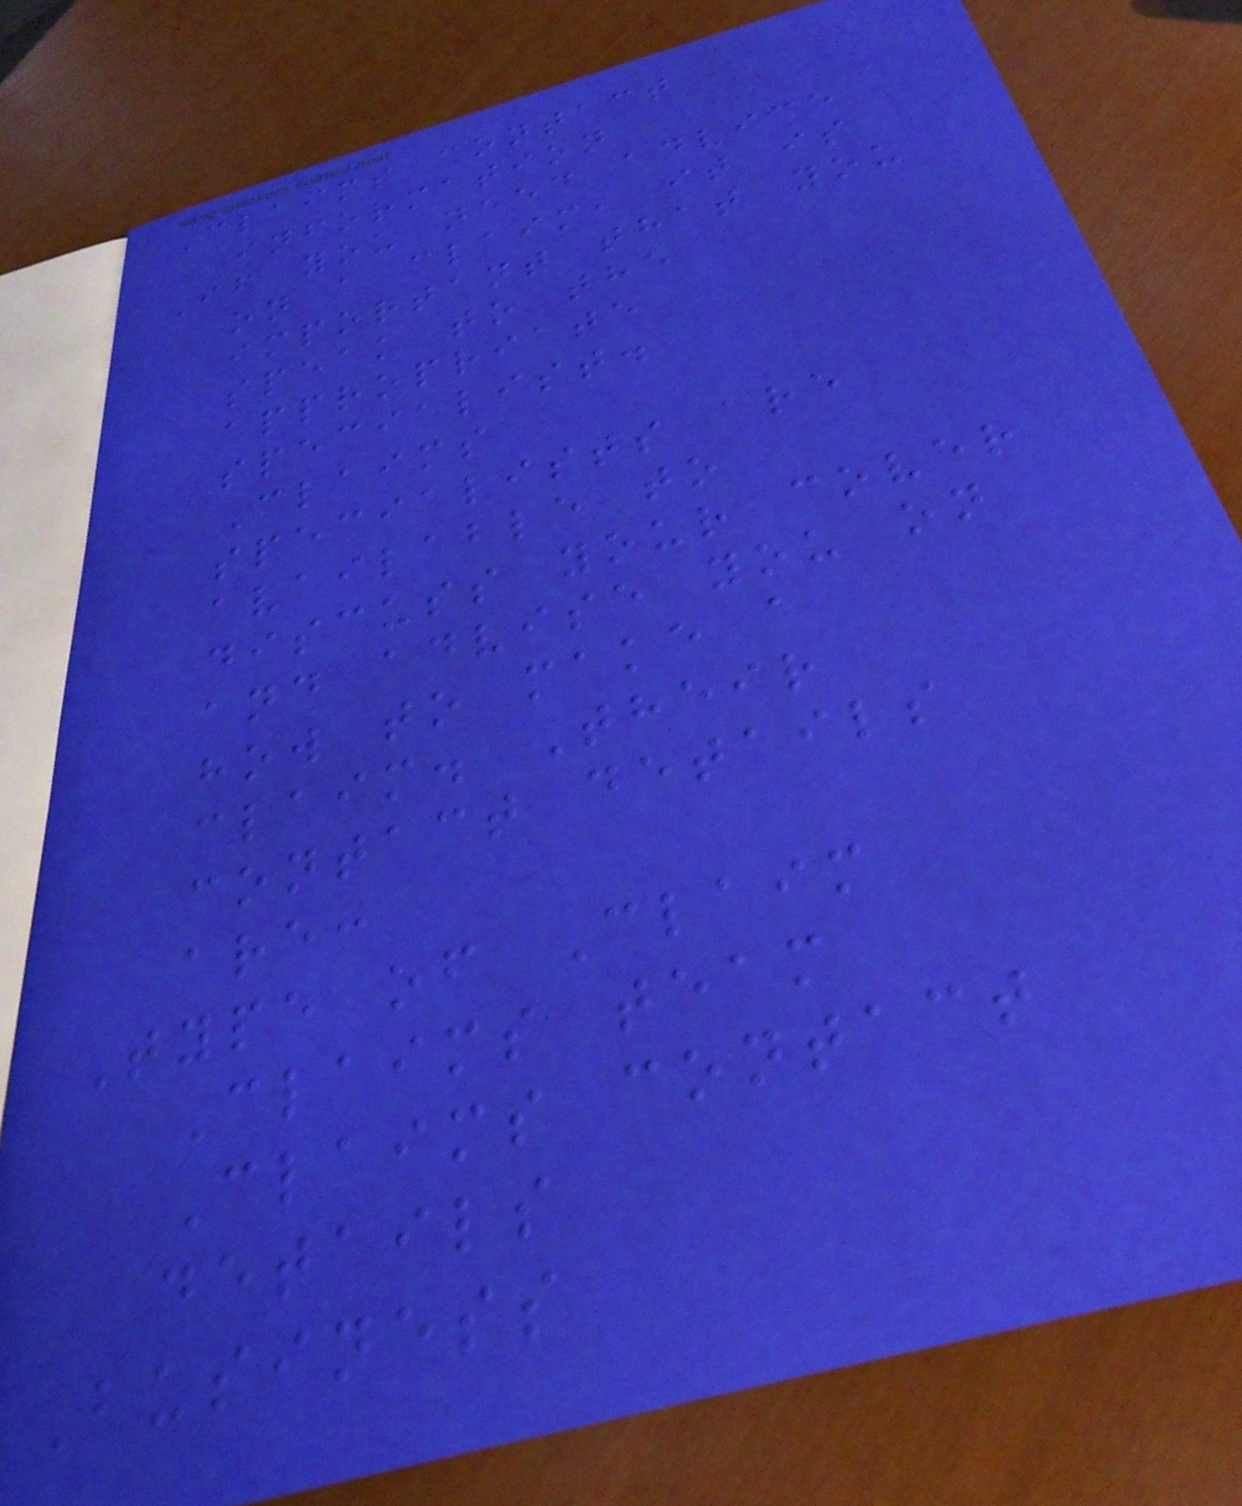Claims contact
information
If you need advice
on a claim, it is
important that you
speak to the
appropriate
specialist.
Claims
specialists are
available to
discuss your cover
and advise you on
how to make a
claim. Their
contact details
are:
Type of Claim
Claims team
Claims contact
details
Business
